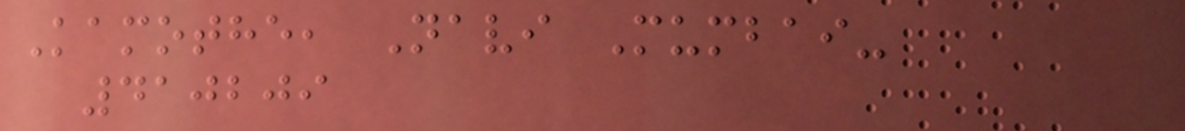Kamothe, Navi Mumbai-
410209
